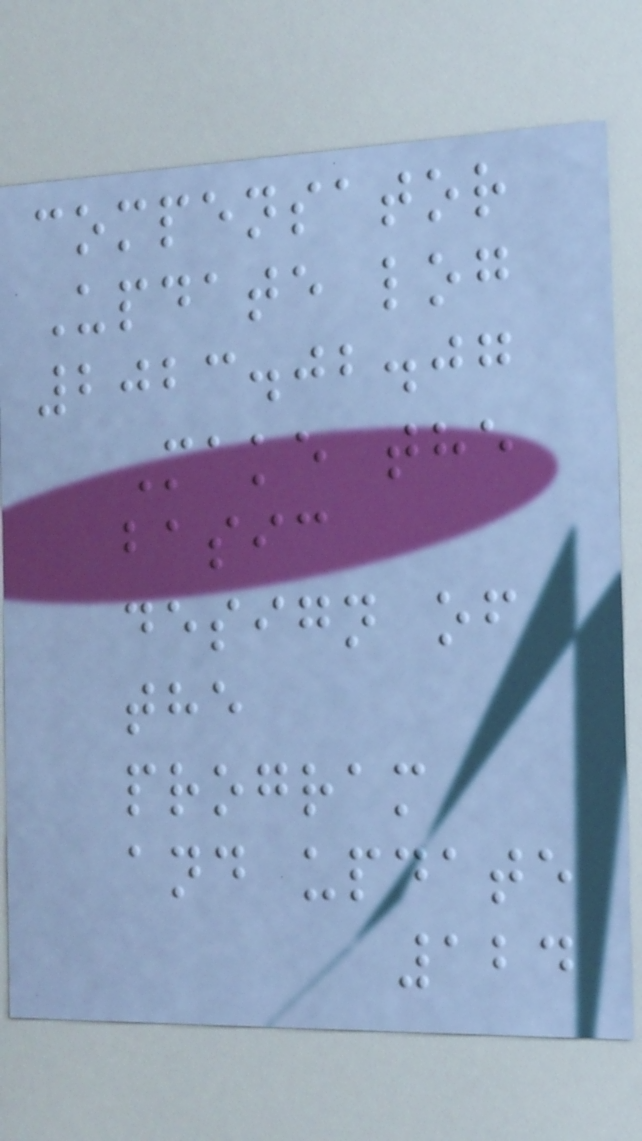compensator
Update log
2023.02.07
Make the
basic
design of
the
program
and update
124
